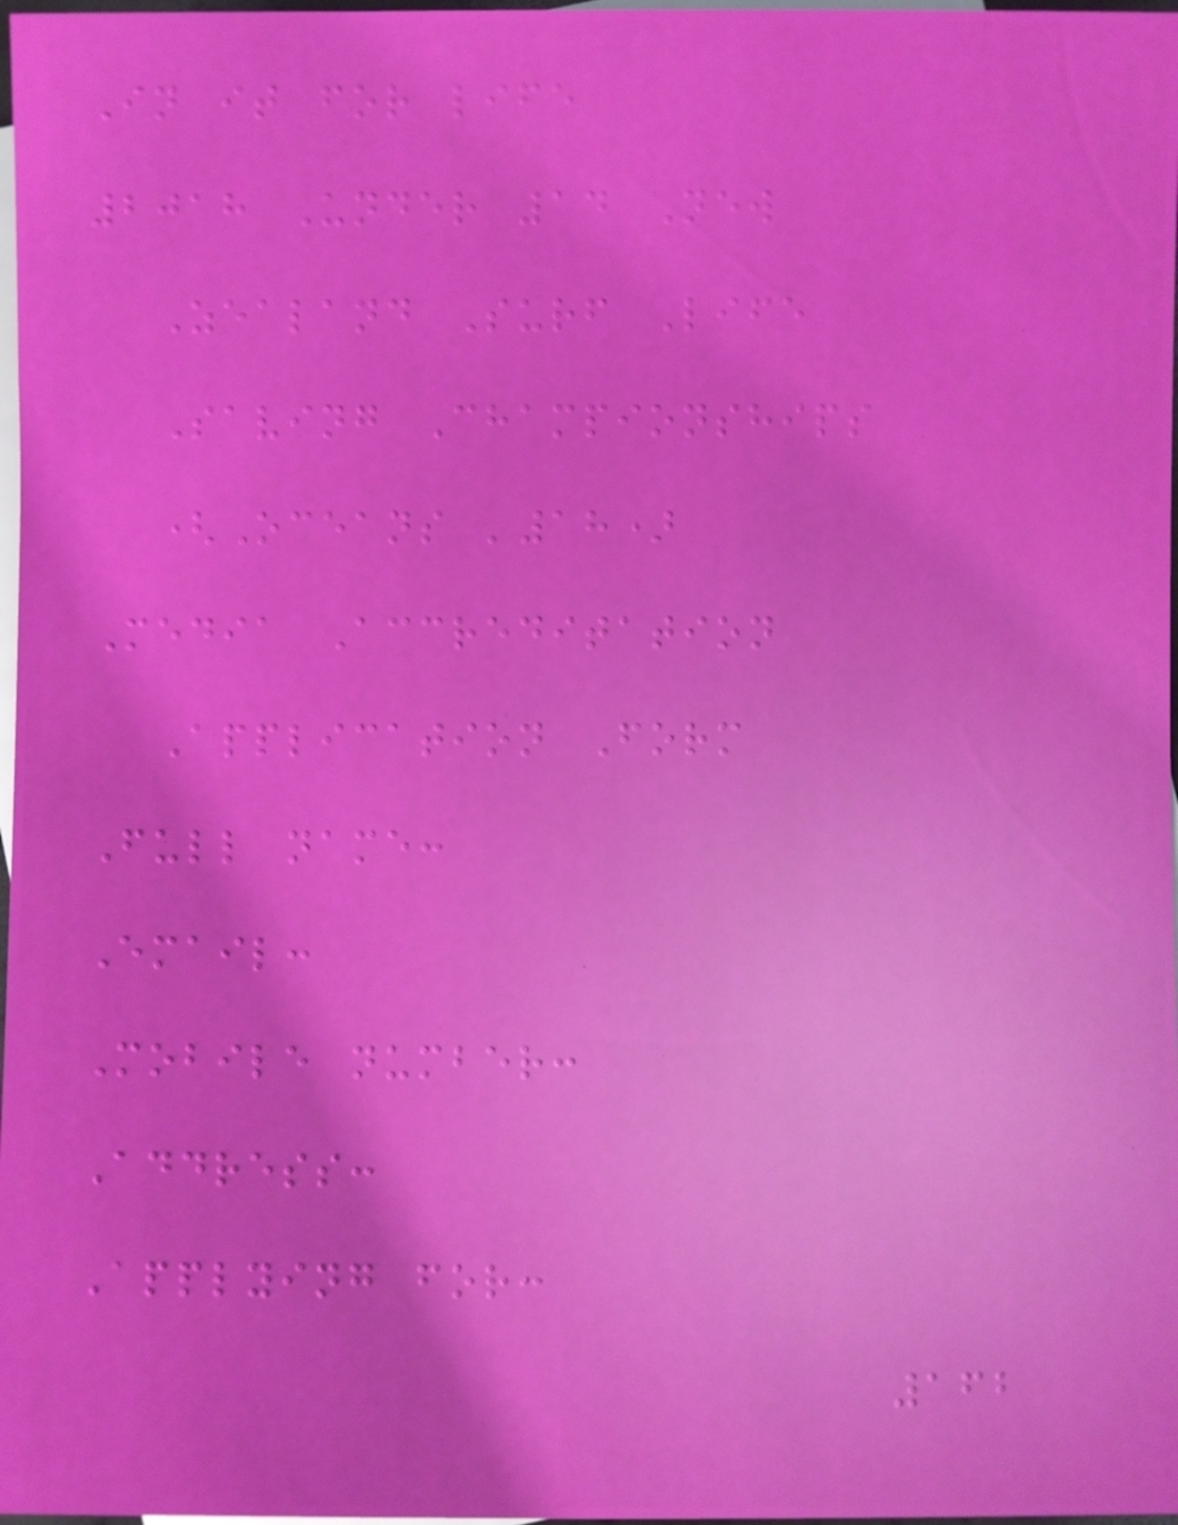In it for life
2018 Under 14 New
Zealand Surf Life
Saving Championships
(Oceans '18)
Media Accreditation
Application Form
Full name:
Email:
Mobile number:
Address:
Applying for:
162
